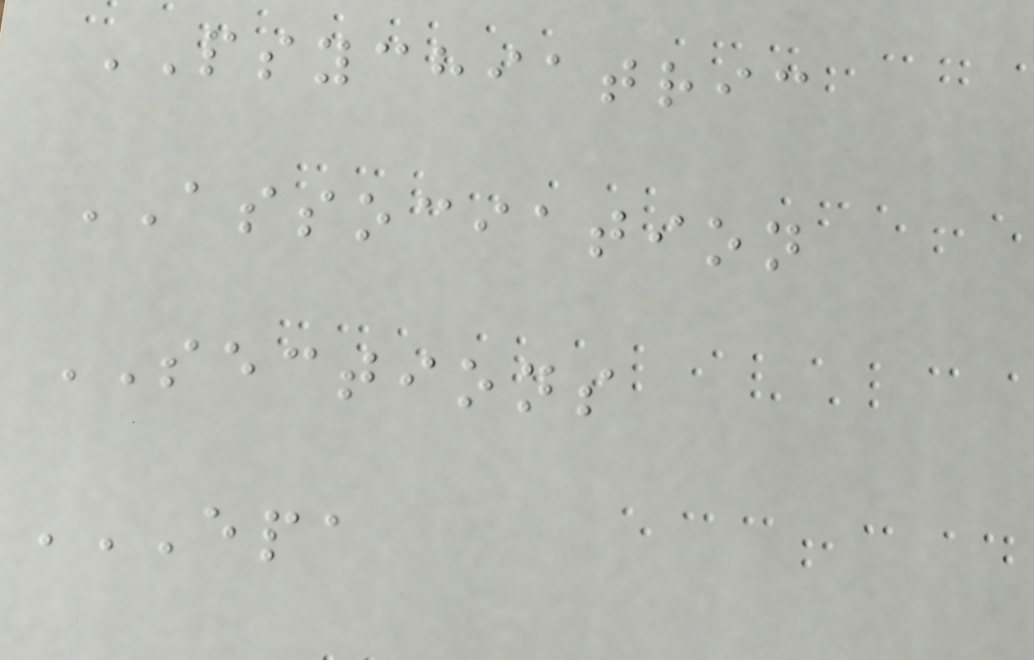PSYCHIATRIC
ASSOCIATION
SECTIONS
EPA
